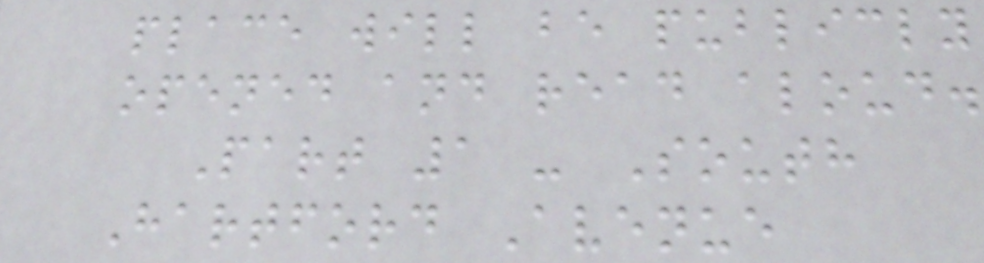place will be publicly
opened and read aloud.
Part 1 - South
Hartford Avenue
